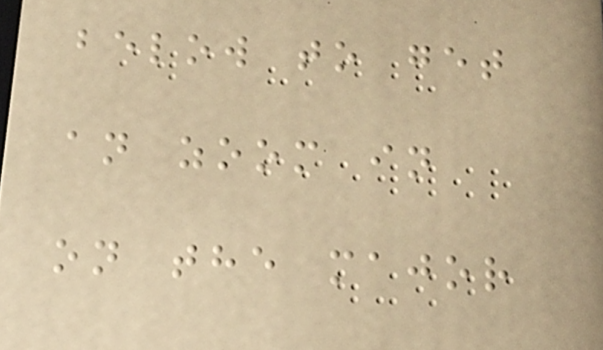below to get
an zoom in
on the major
